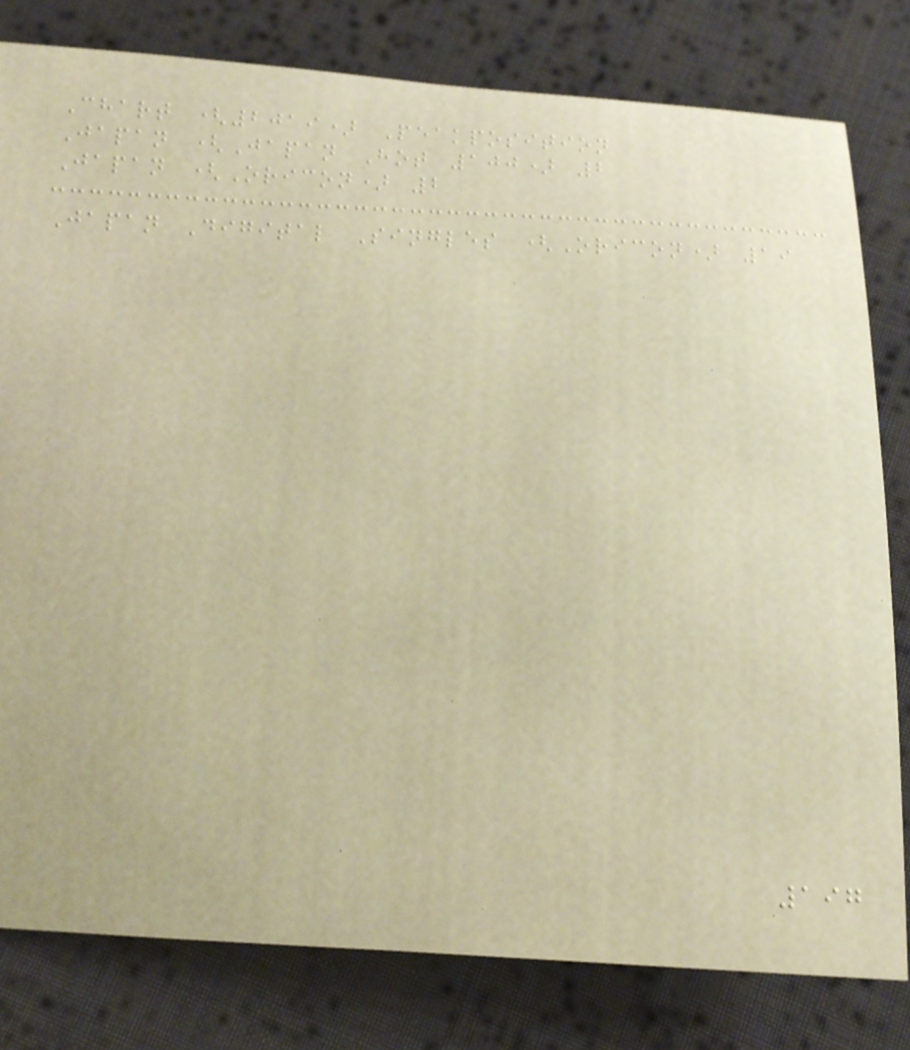Chart (2019) Peakposition
Japan (Japan Hot 100) 2
Japan (Oricon) 2
Japan Digital Singles (Oricon) 19
197
